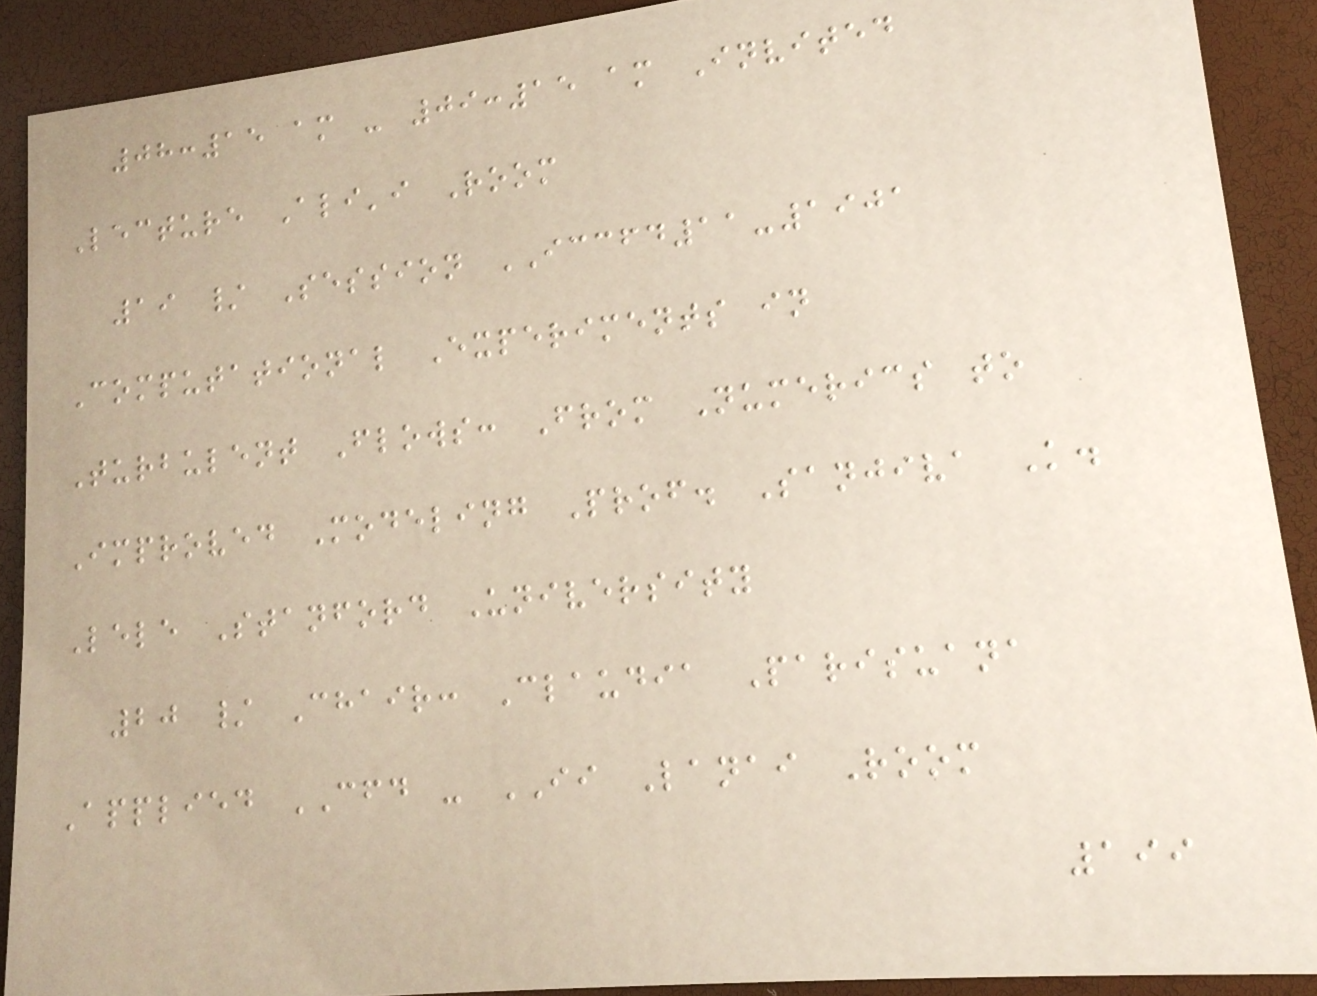08:15 am - 09:15 am Invited
Lecture Ali'i Room
19 / Session ICCFD11-1901
Computational Experiments in
Turbulent Flows: From Numerics to
Improved Modeling Prof. Sanjiva K.
Lele Stanford University
20 / Chair: Claudia Parisuana
Applied CFD - II Lanai Room
199
